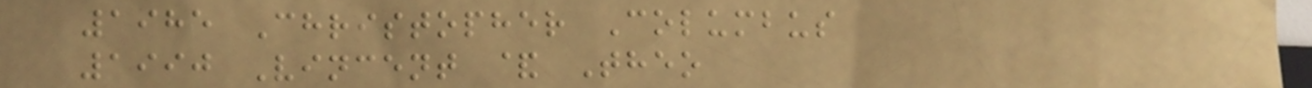1985 Christopher Columbus
1990 Vincent & Theo
